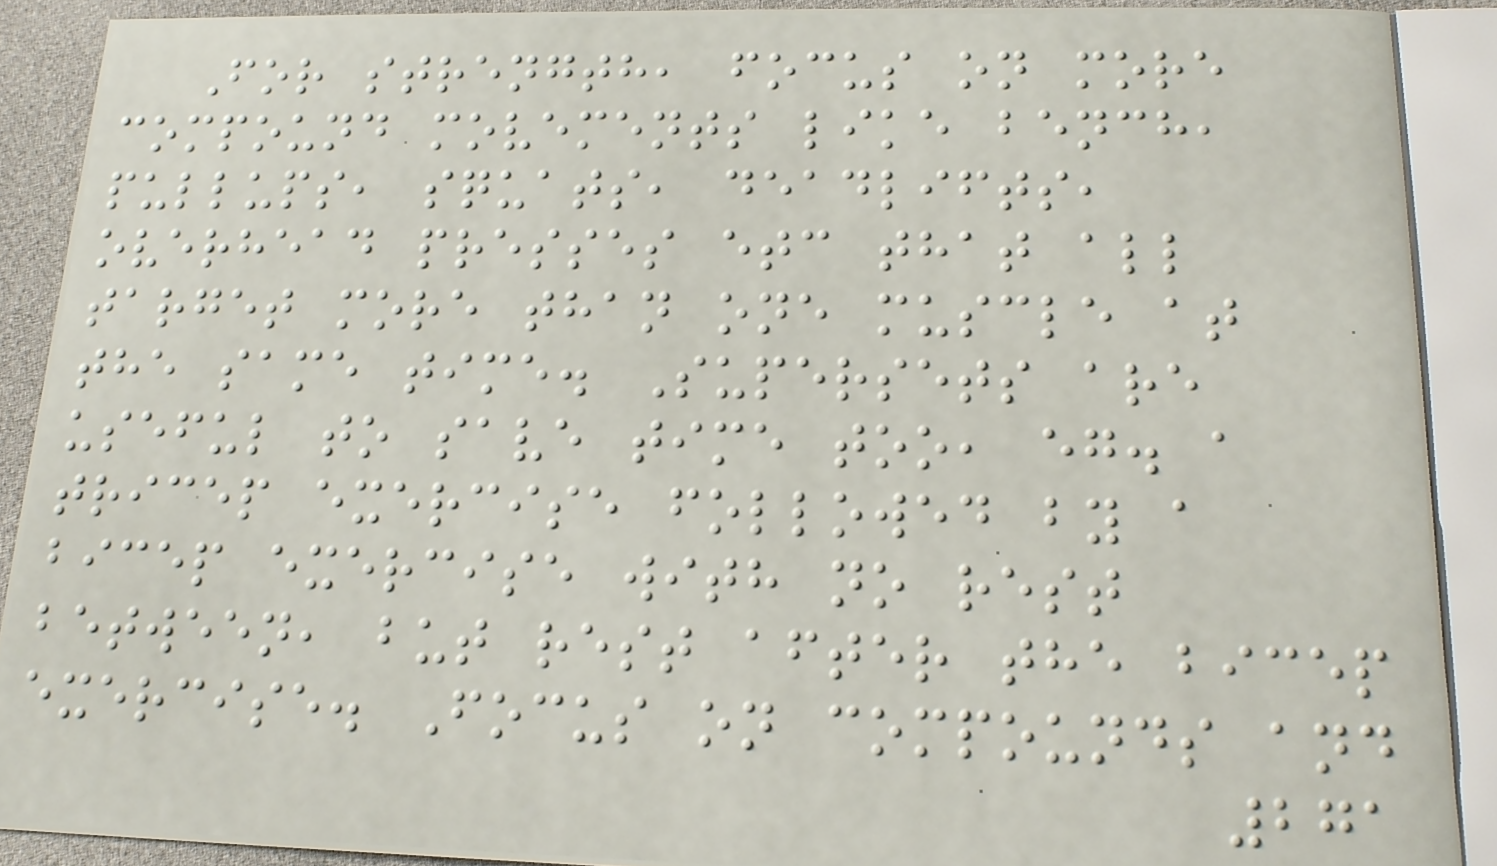For strength, focus on more
compound movements like bench,
pullups, squats, deadlifts,
overhead presses etc that all
target more than one muscle at
the same time. Supersets are
useful to save time too, eg. a
tricep exercise followed by a
bicep exercise with no rest
between, but rest after the bicep
exercise. Focus on compounds and
271
